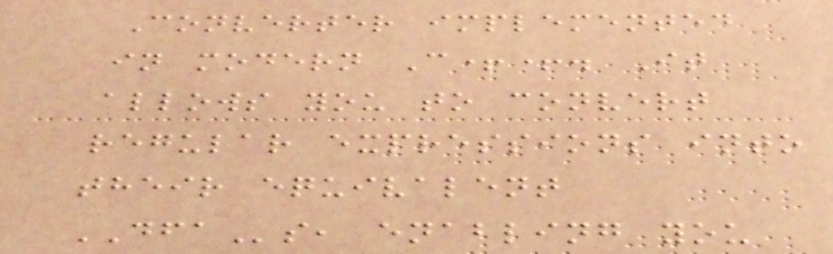Converter implemented
in modern C++. It
allows you to convert
regular expressions into
their equivalent
DFAs, enabling you
